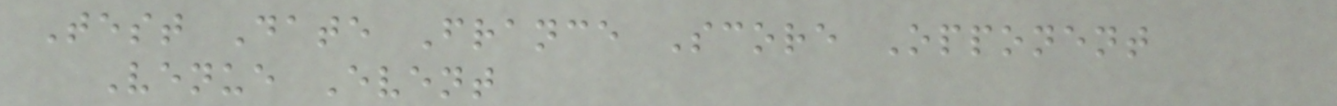Test Date France Score Opponent
Venue Event
